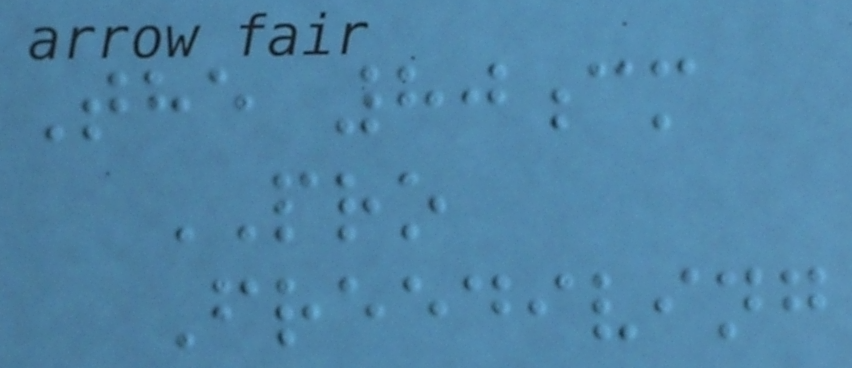The 80cm
PRO
Freediving
